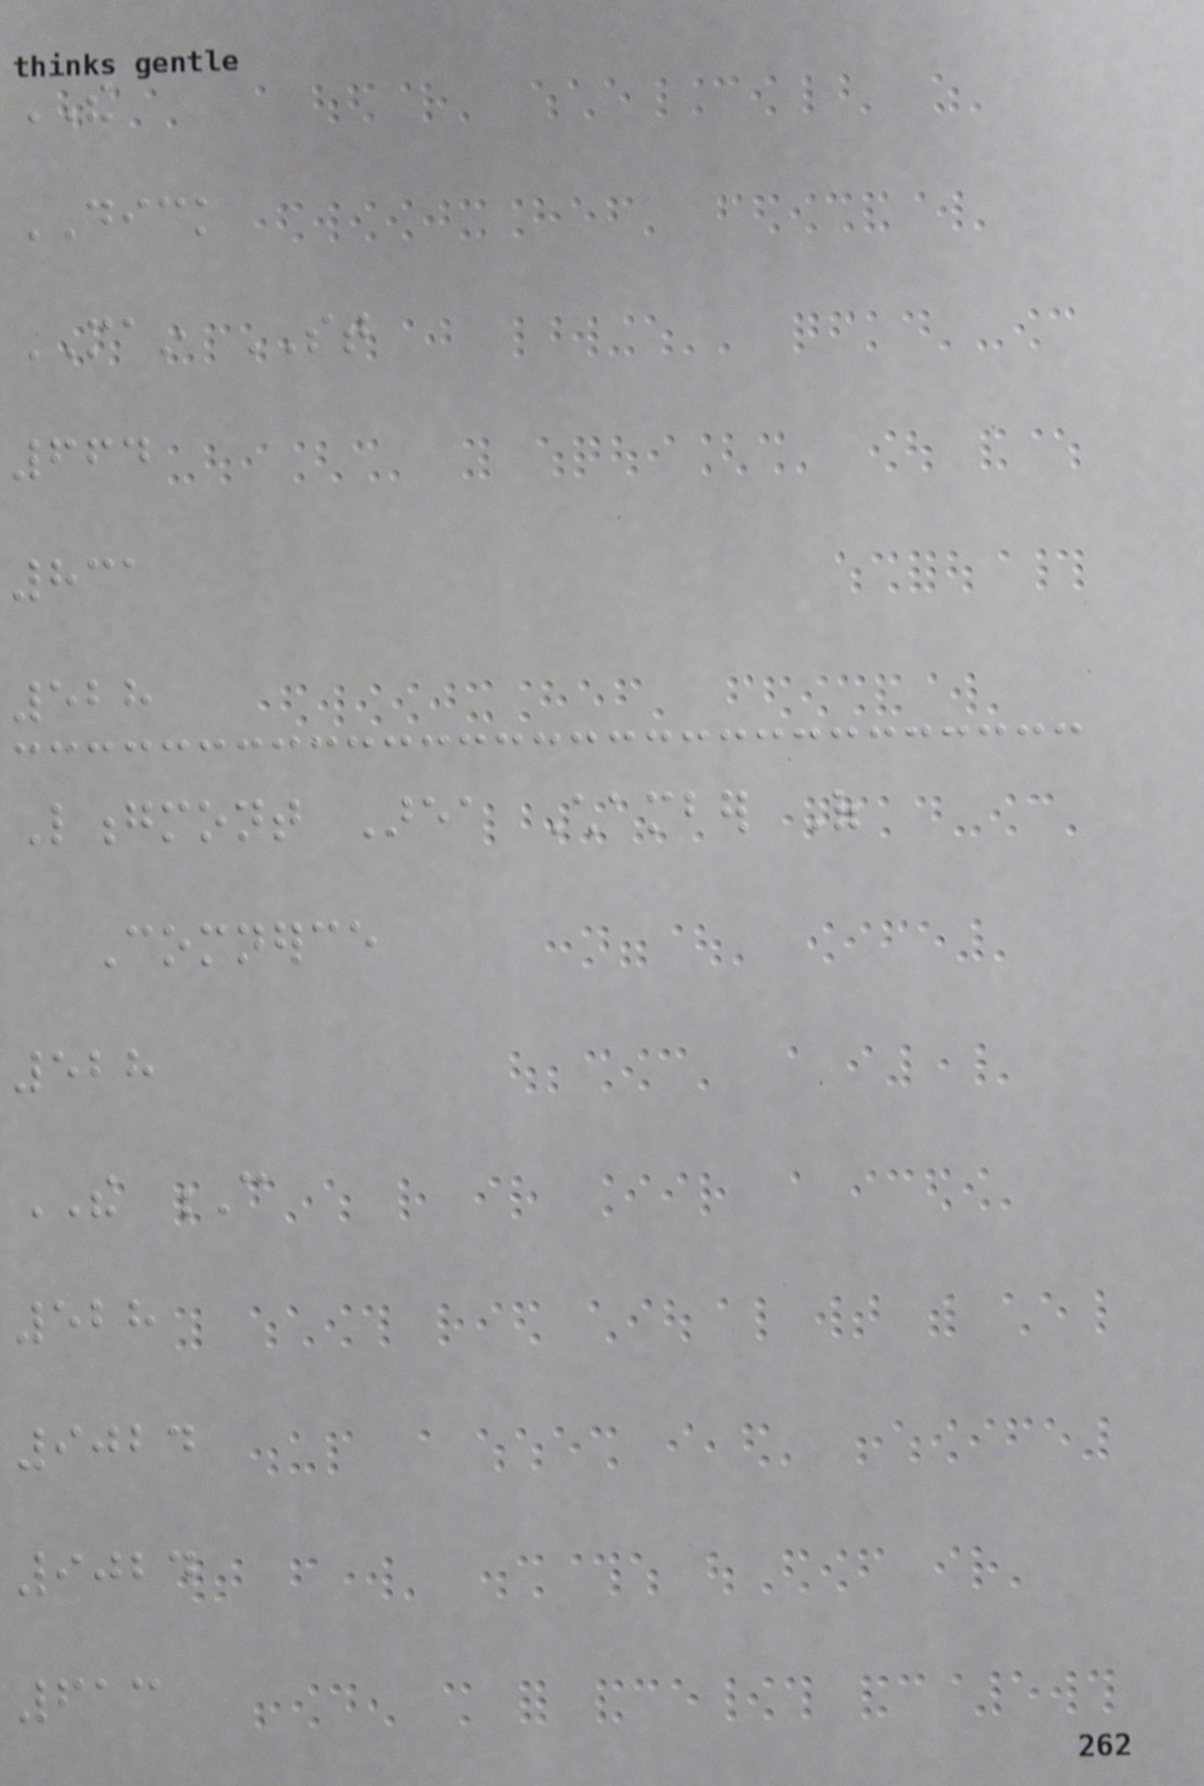THE
DICK
MAIN ST
664
831
528
Longmont Area Chamber Of
Comnerce
528
THE C
528
9024
9024
613
